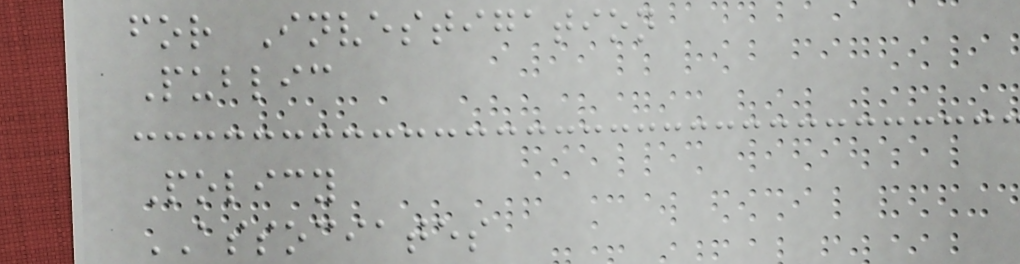for Investigation
Public
Policy
ASSOCIATES
